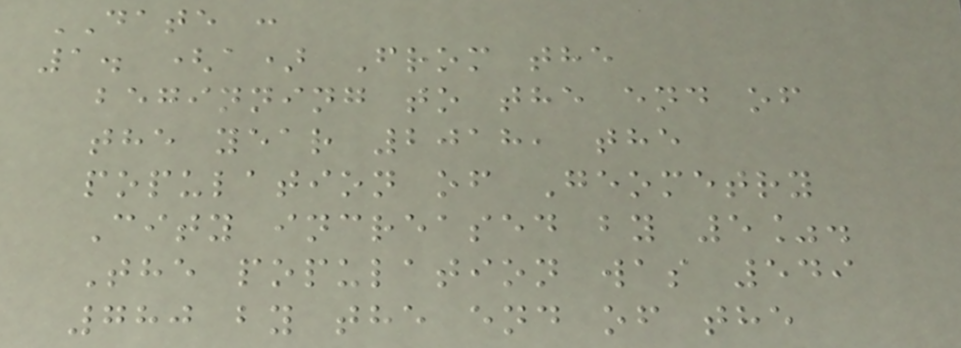DATE :
1. (a) From the
beginning to the end of
the year 2018, the
population of Geometry
City increased by 5%.
The population was 549
780 by the end of the
